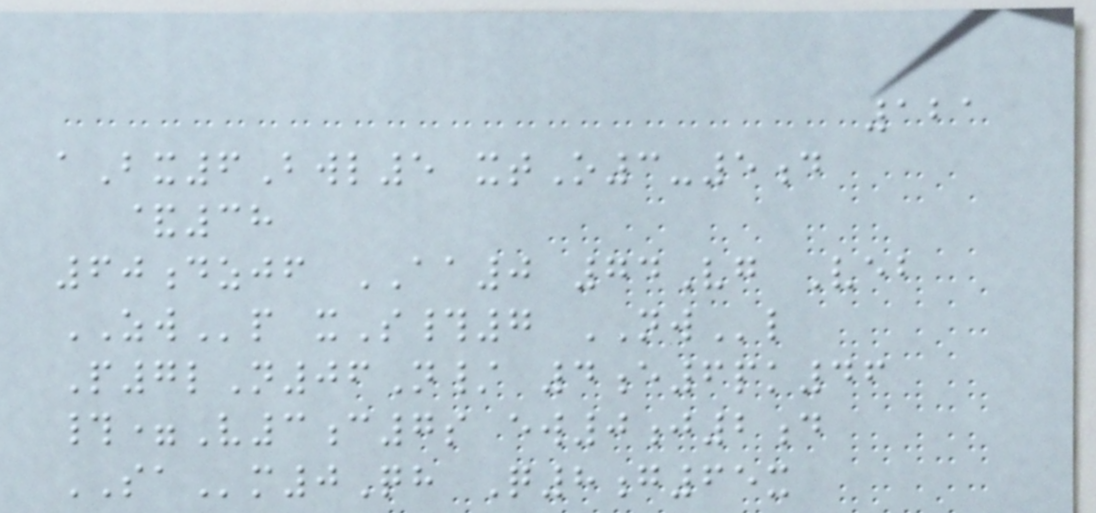121
aBx6Bwl5 xtO3-5d
&38
60dzjf AA0 74Vg Veb
ZWp xS#7 NWl
P7lN06N/ 4e6pk46
#=V3c7s ew0j2d
SAm0Qh Q8g65x
